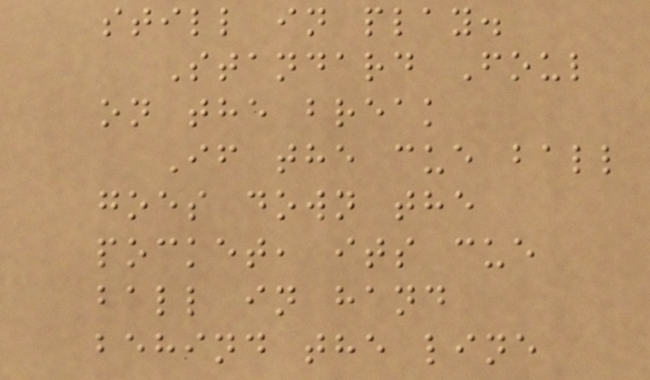still in play.
Standard Foul
on the break
If the cue ball
goes down the
pocket, its cue
ball in hand
behind the line
